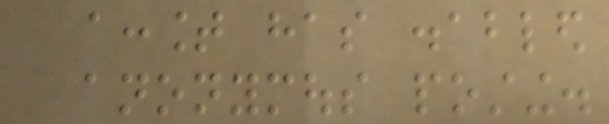account has disabled
anonymous posting.
